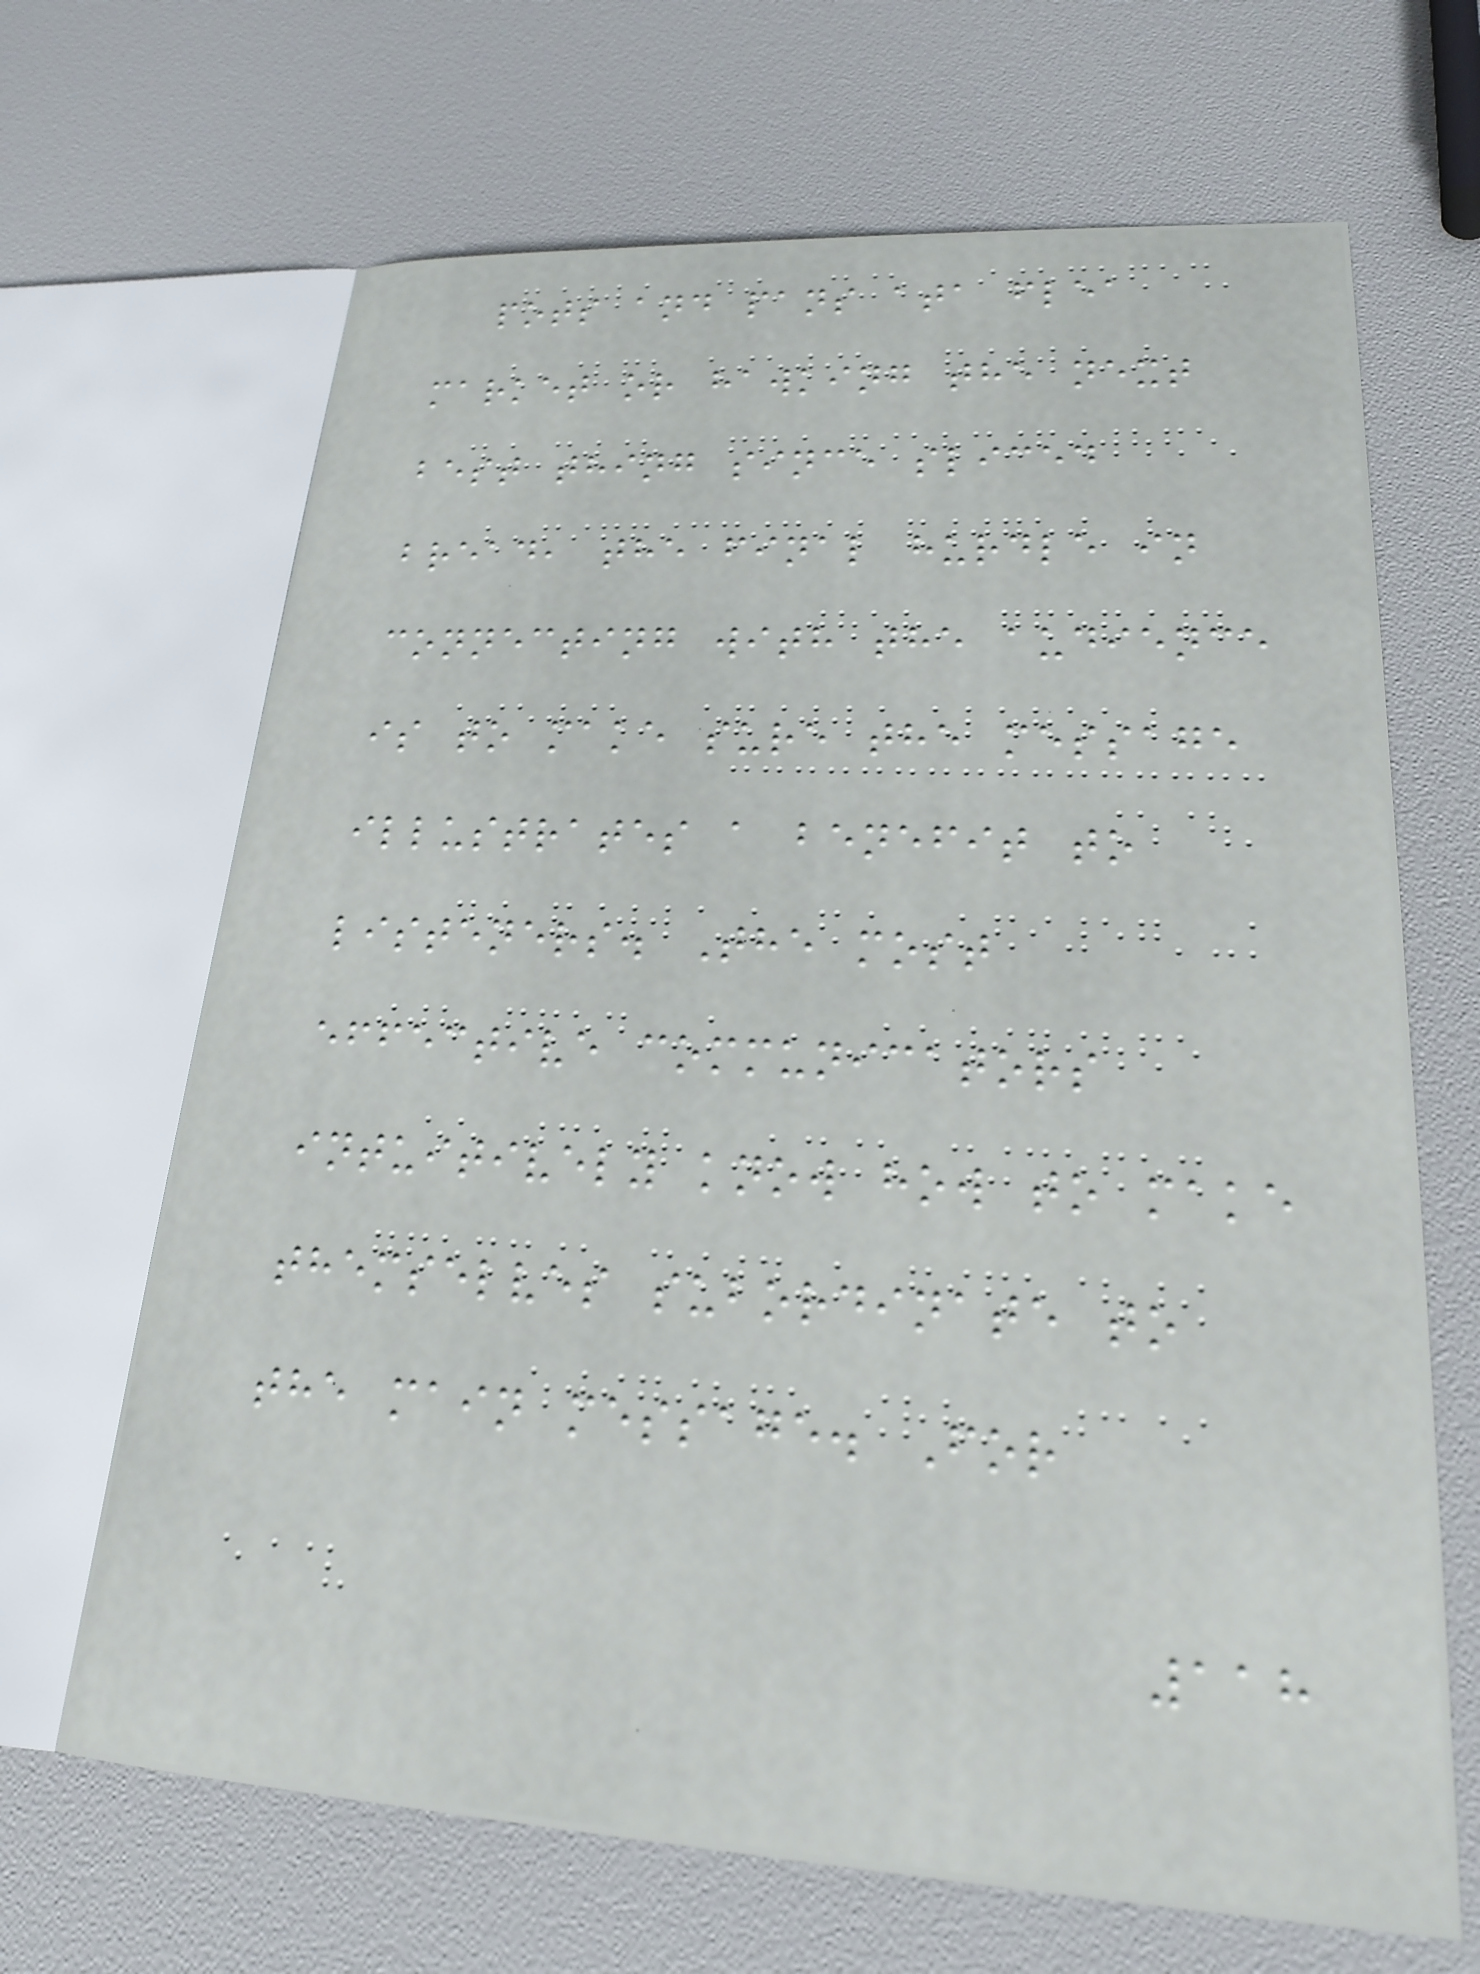pots and pans ata flea
market or hawking the next
best thing since sliced
bread, the final hurdle in
connecting with the audience
is to make sure the message
illustrates a benefit to
listeners. The most
effective communicators
intuitively know how to make
themselves subordinate to
the main message. For
118
